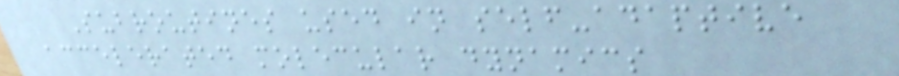Subroutines used in self-adaptive
accelerated molecular dynamics
